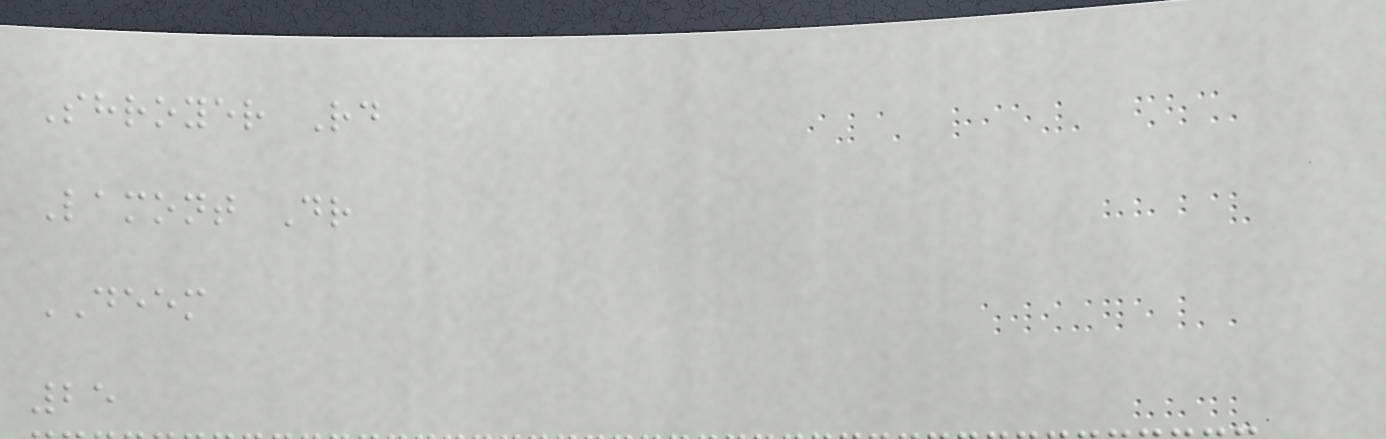Shroyer Rd
Lamont Dr
DEEM
25
